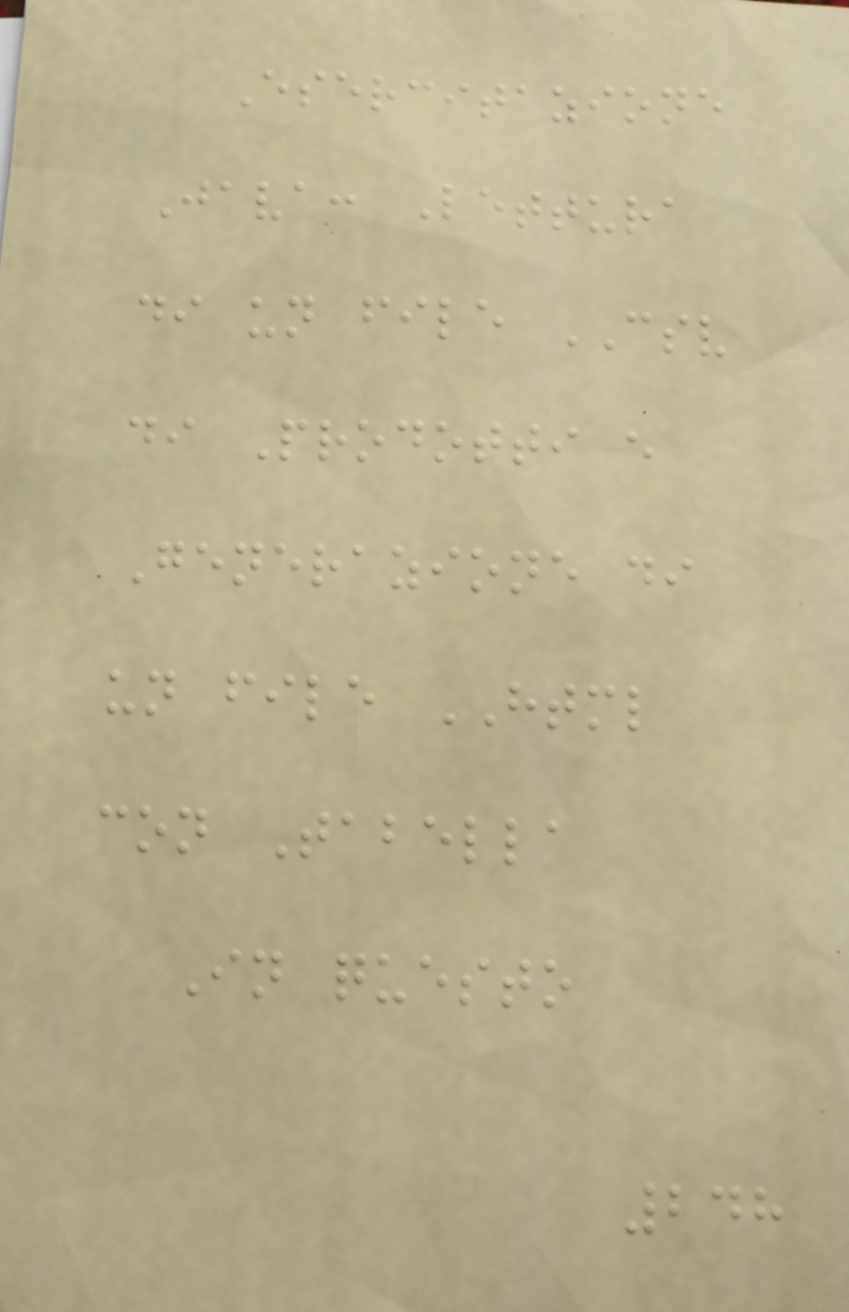Esercitazione
Java: Lettura
di un file CSV
di Prodotti e
Generazione di
un file HTML
con Tabella
In questo
248
